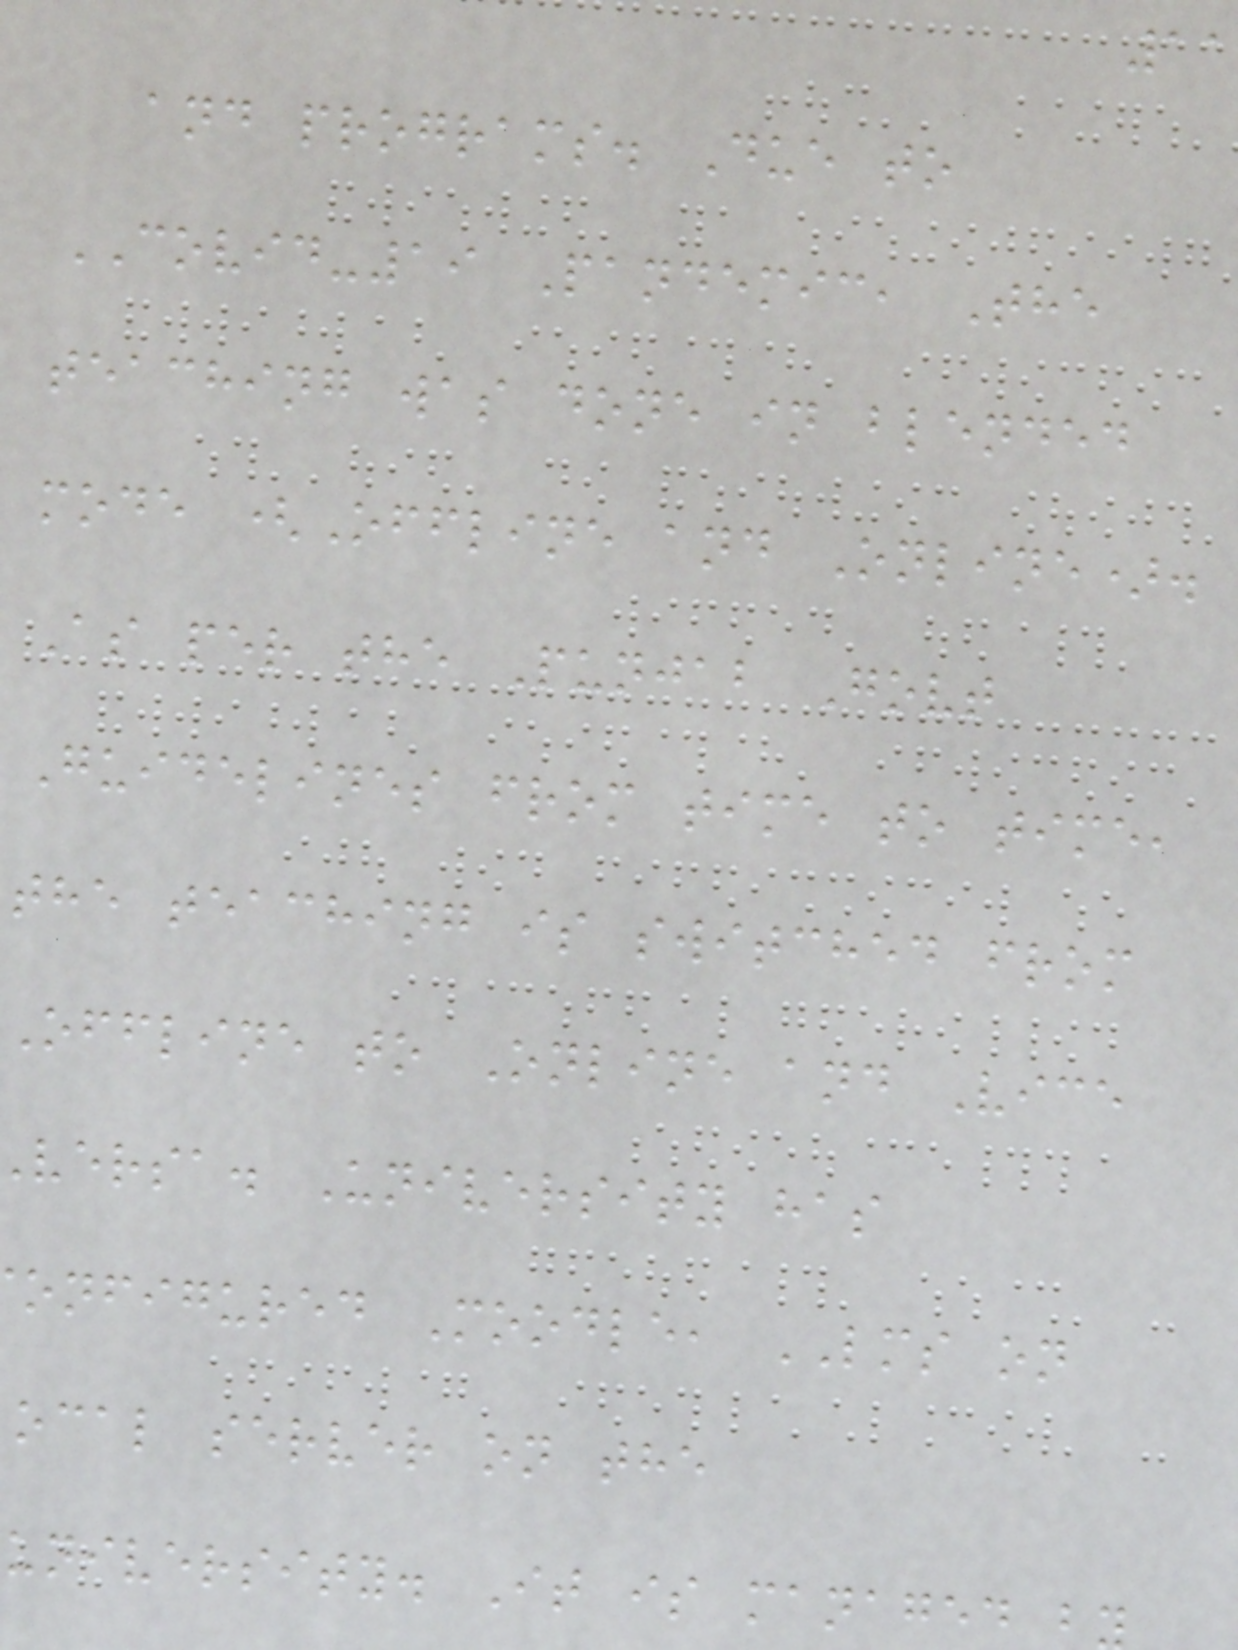and programs. Due to
COVID-19 Pandemic, The
teaching was done in blended
mode (Offline and Online).
As per the Punjab Govt
Guidelines from time to time,
the teaching is switched from
Offline to Online and Vice
versa. University has
onfigured Moodle, LMS on
ocal server on the
university. It is managed b
